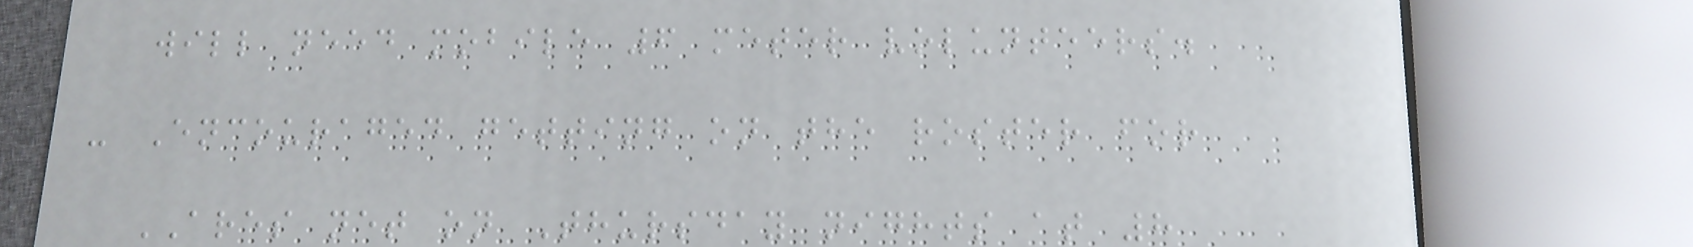will need mobile 6 meter volunteers.
- Encouraged getting on the roster for
ARES net on Thursday nights at 8
